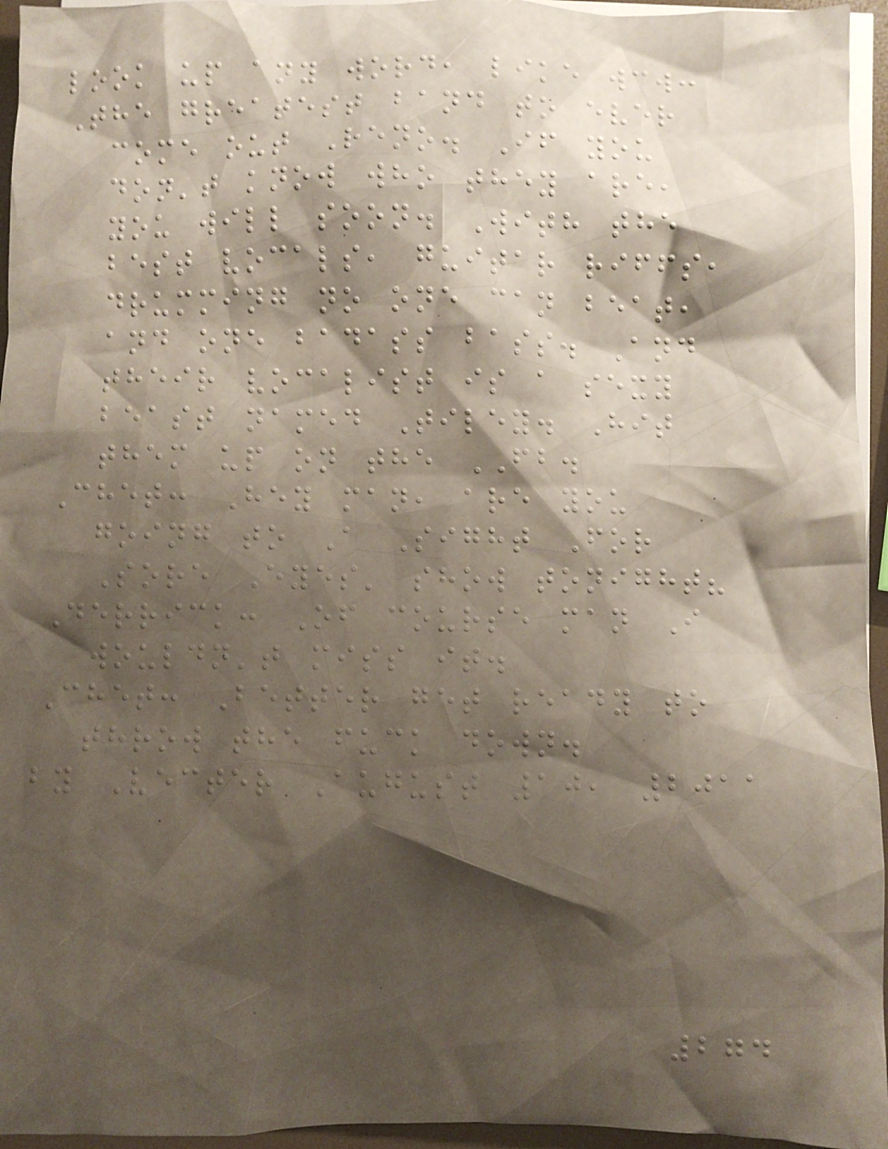look up any word, like wcw:
The greatest band to ever
come out Reno. If you
don't know who they are,
you will soon. With the
best vocals, guitar riffs,
drumming no one can beat,
and one badass bass. And
their vocalist is a sexy
beast named Tiley. Hit
them up on the FB.
Chet: Hey man, are you
going to A Sight For
Sore Eyes' show tonight?
Derrick: Of course man I
wouldn't miss it.
Chet: Better get ready to
throw the fuck down.
by Vecter August 10, 2011
274
